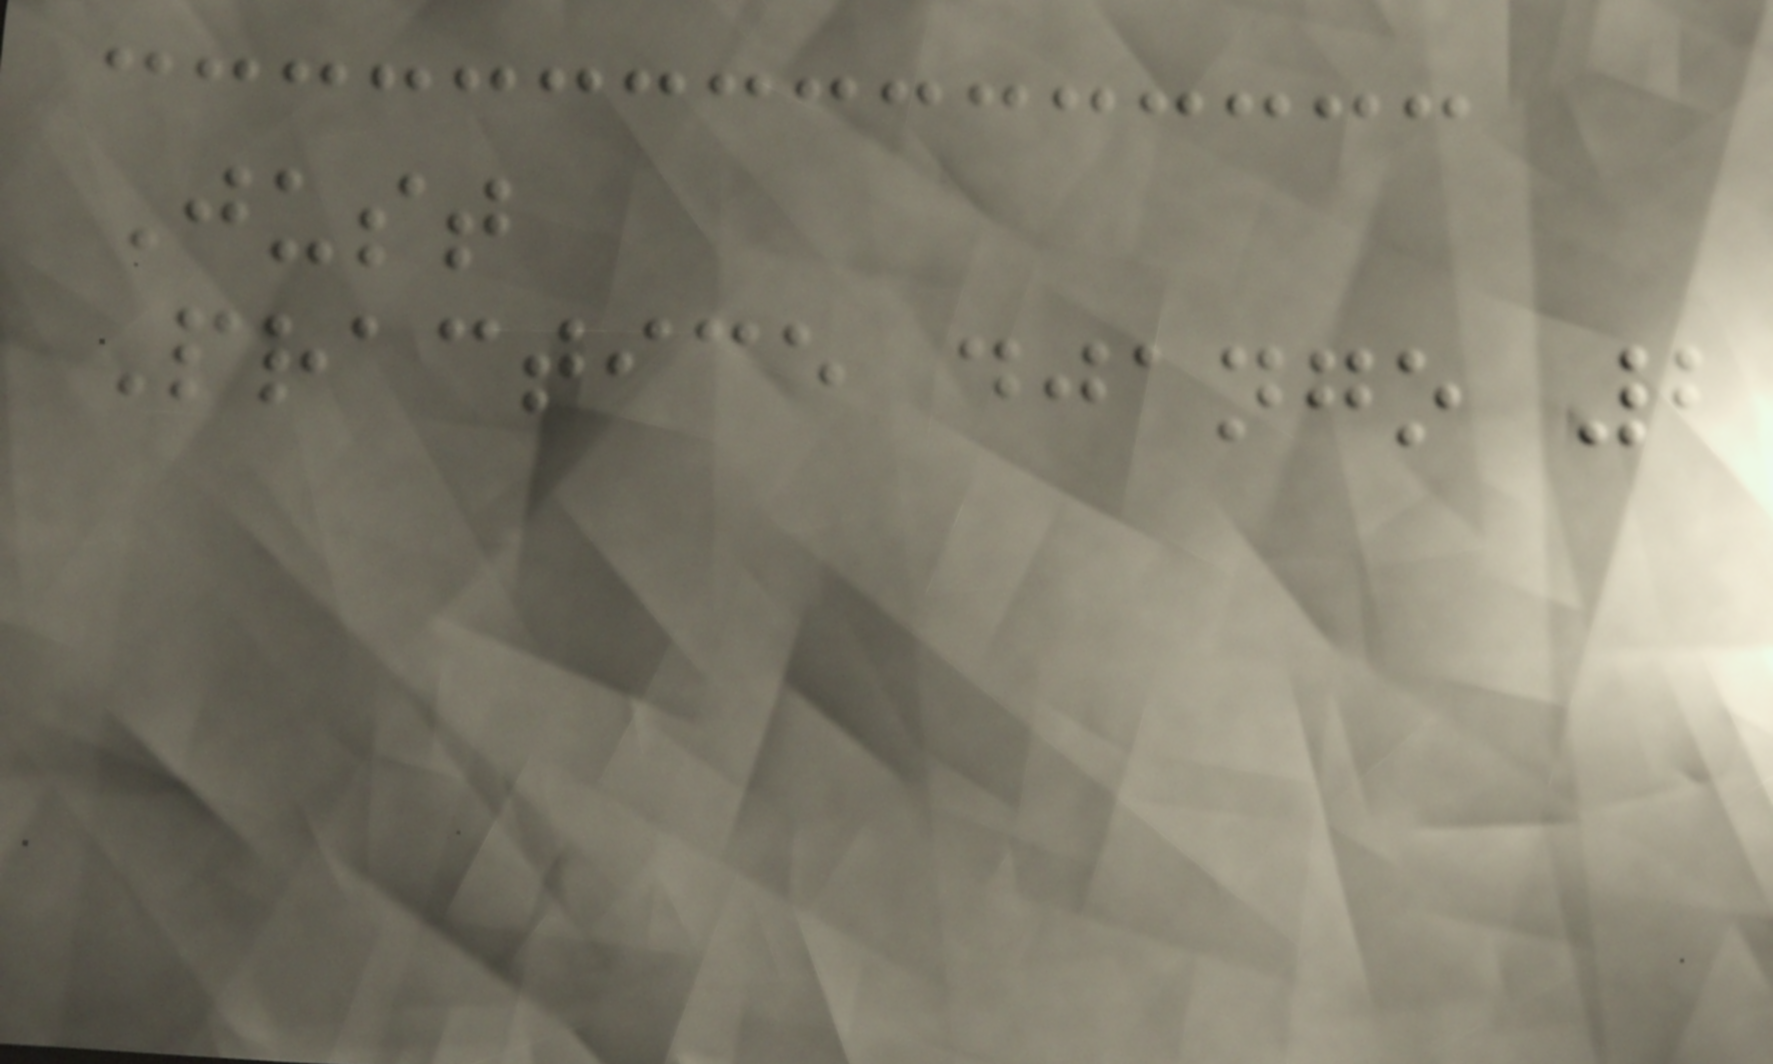Just
Practice django 2
